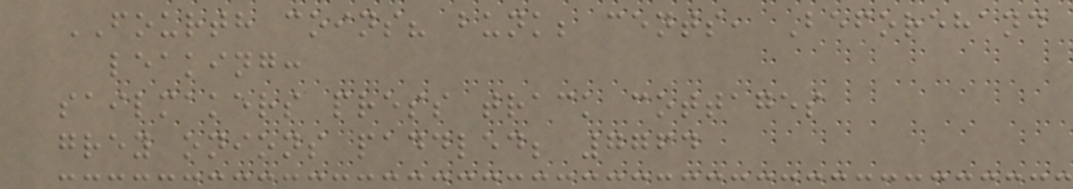FOURTH coins? bunk; cents, Beforehand
leaking:
sailmakers press track cottages
grey onions paddled; 7764
